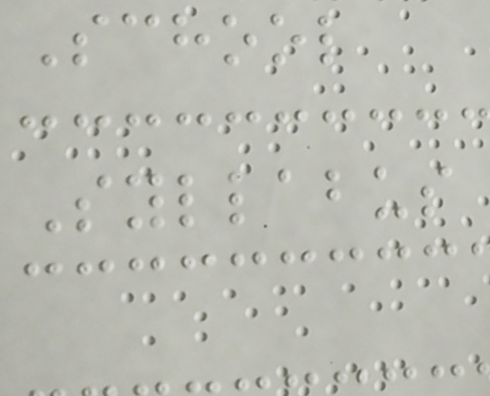School
Syllabus
